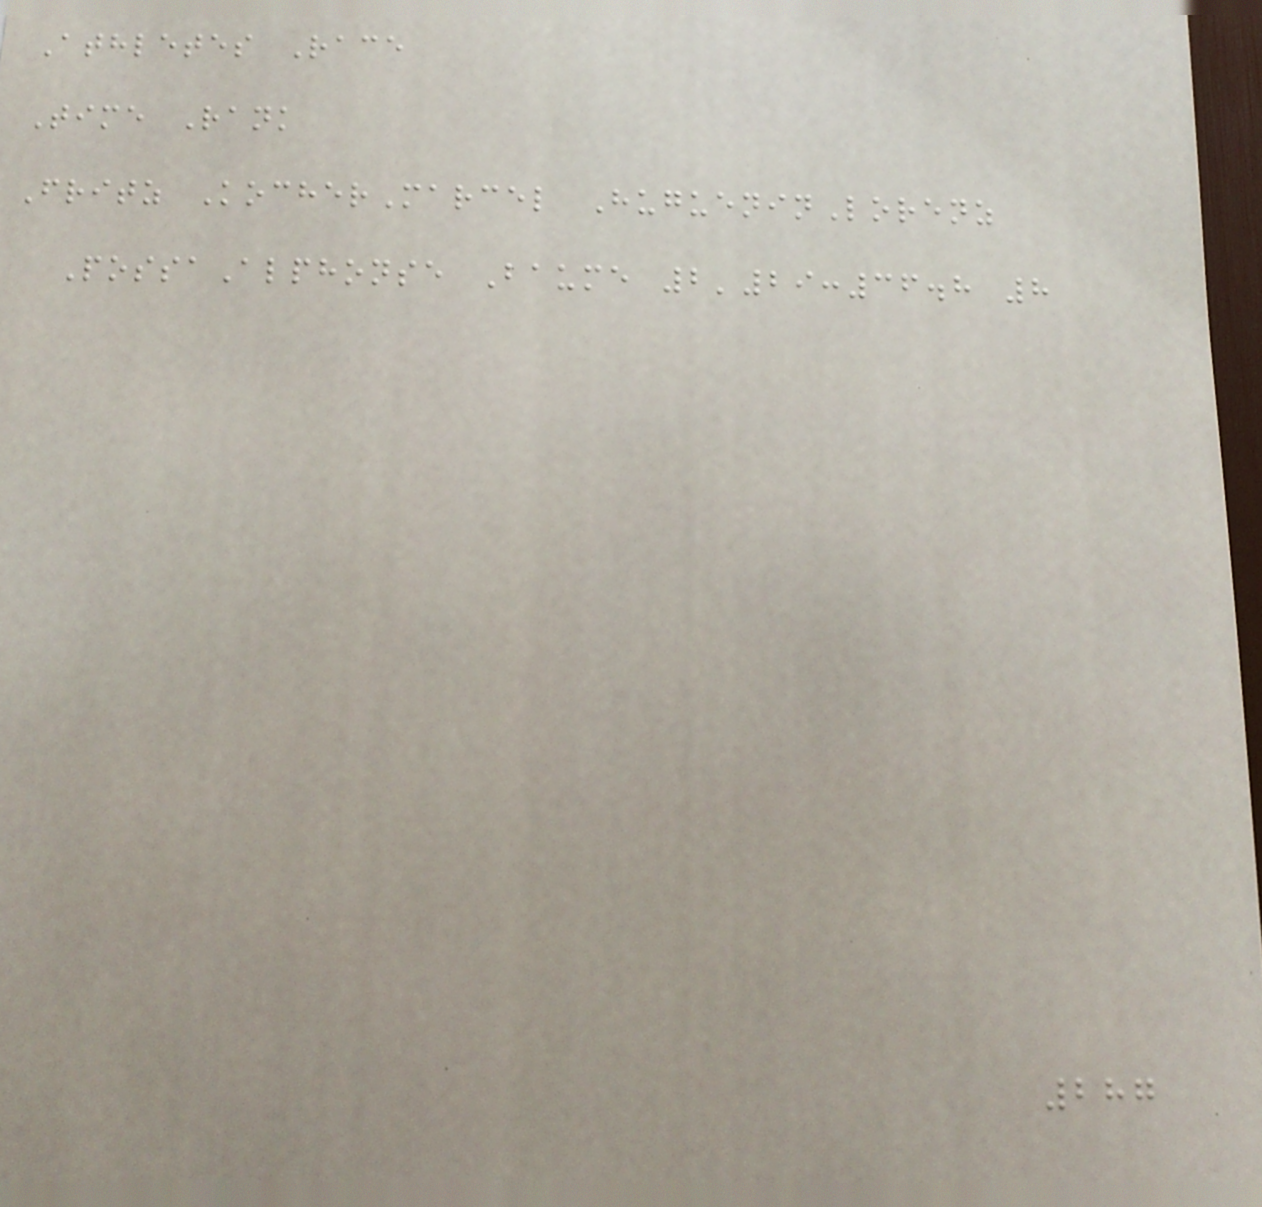Athletes Race
Time Rank
Fritz KocherMarcel HugueninLorenz
PossaAlphonse Baume 2'29:36.8 8
287
